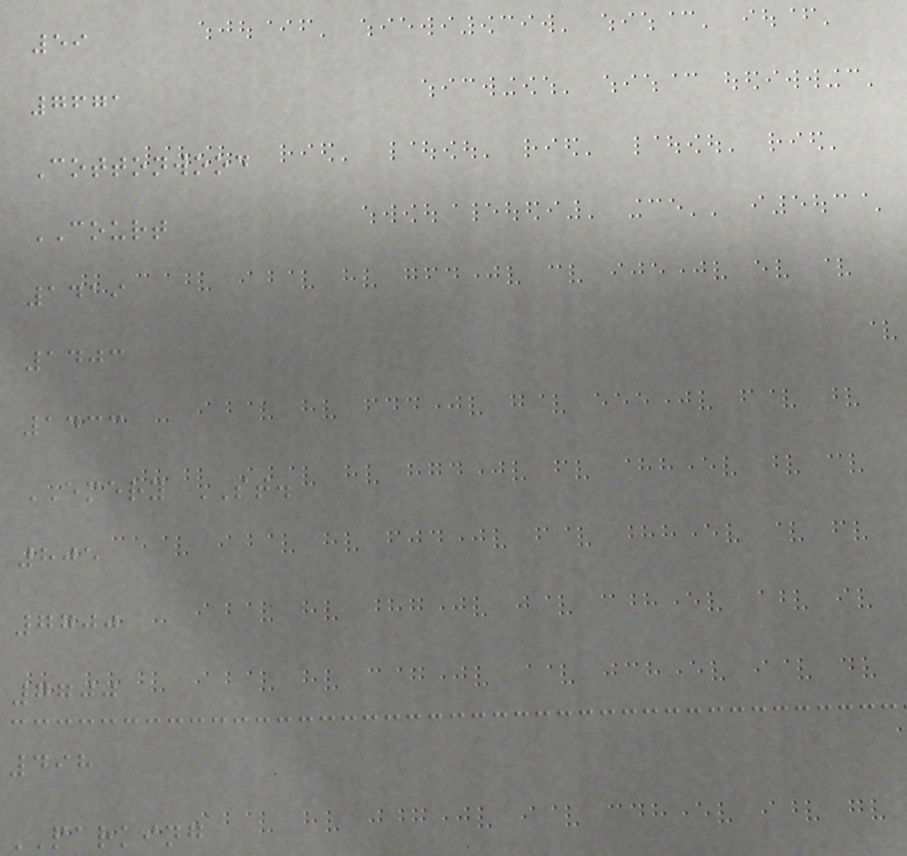59
7671
Cottonwood
COURT
1419
1403
1433
EMERY ST.
805
7700
7700
498
PARKING
